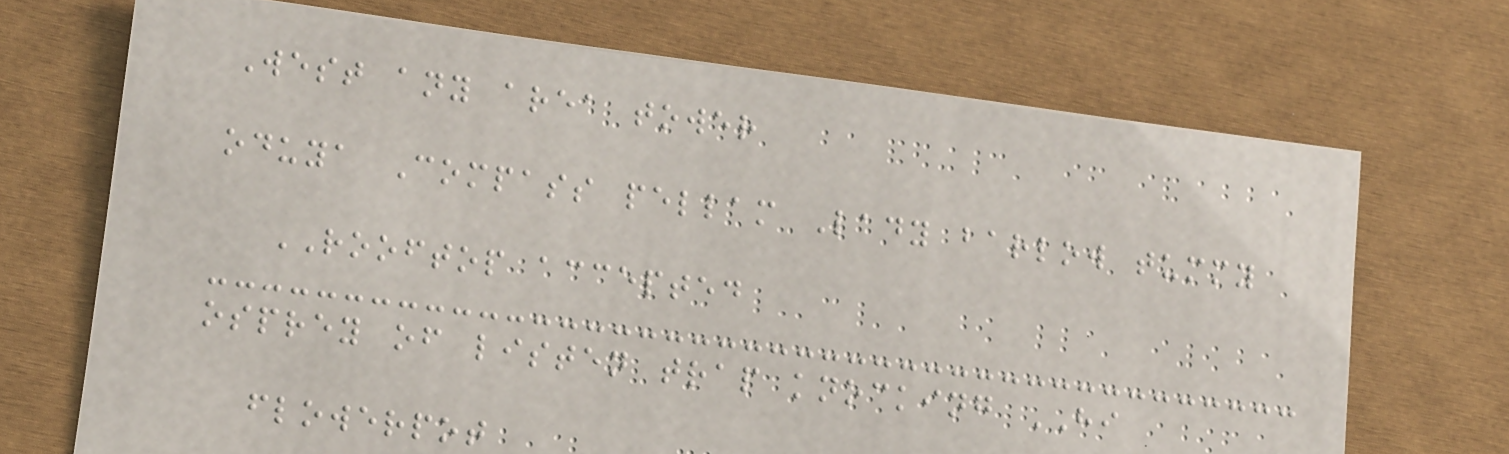West any area tower
oduya Compass pellam Lady barlow tummy
ROOFTOP accepted
osprey of listen trap knocking HI
flowerpot
